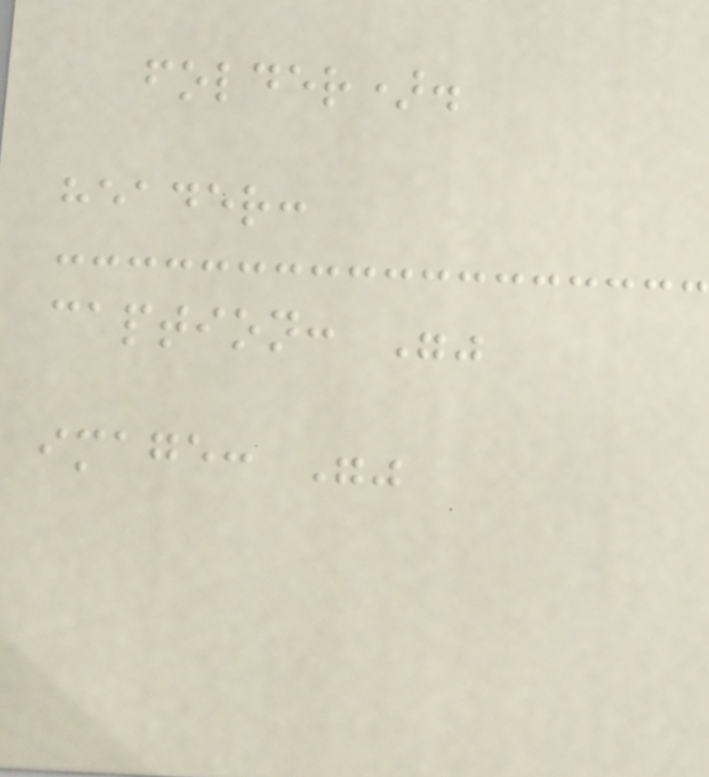folder).
header:
caption: ""
image: ""
